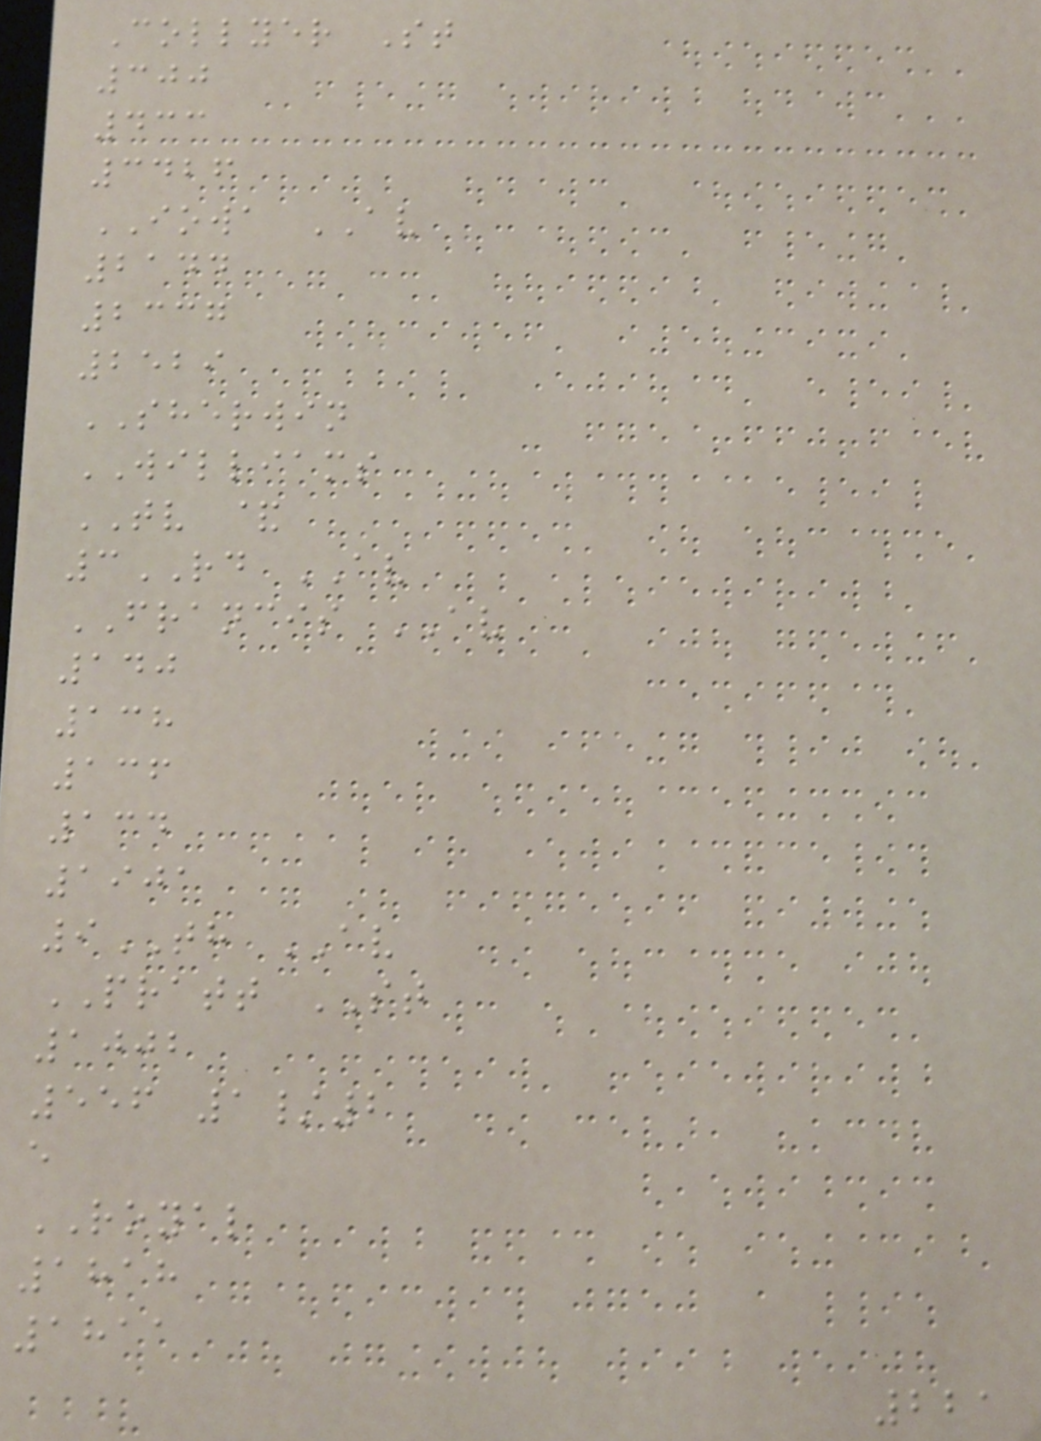Collyer St
300
433
3426
IOWA AV
2144
2337
2529
SHERWIN
WILLIAMS
TV &
3RD AV
FRANCIS AV
140
138
136
134
1901
9TH AV
PRATT ST
1002
556 1/2
e
ROYAL
1818
1811
221
